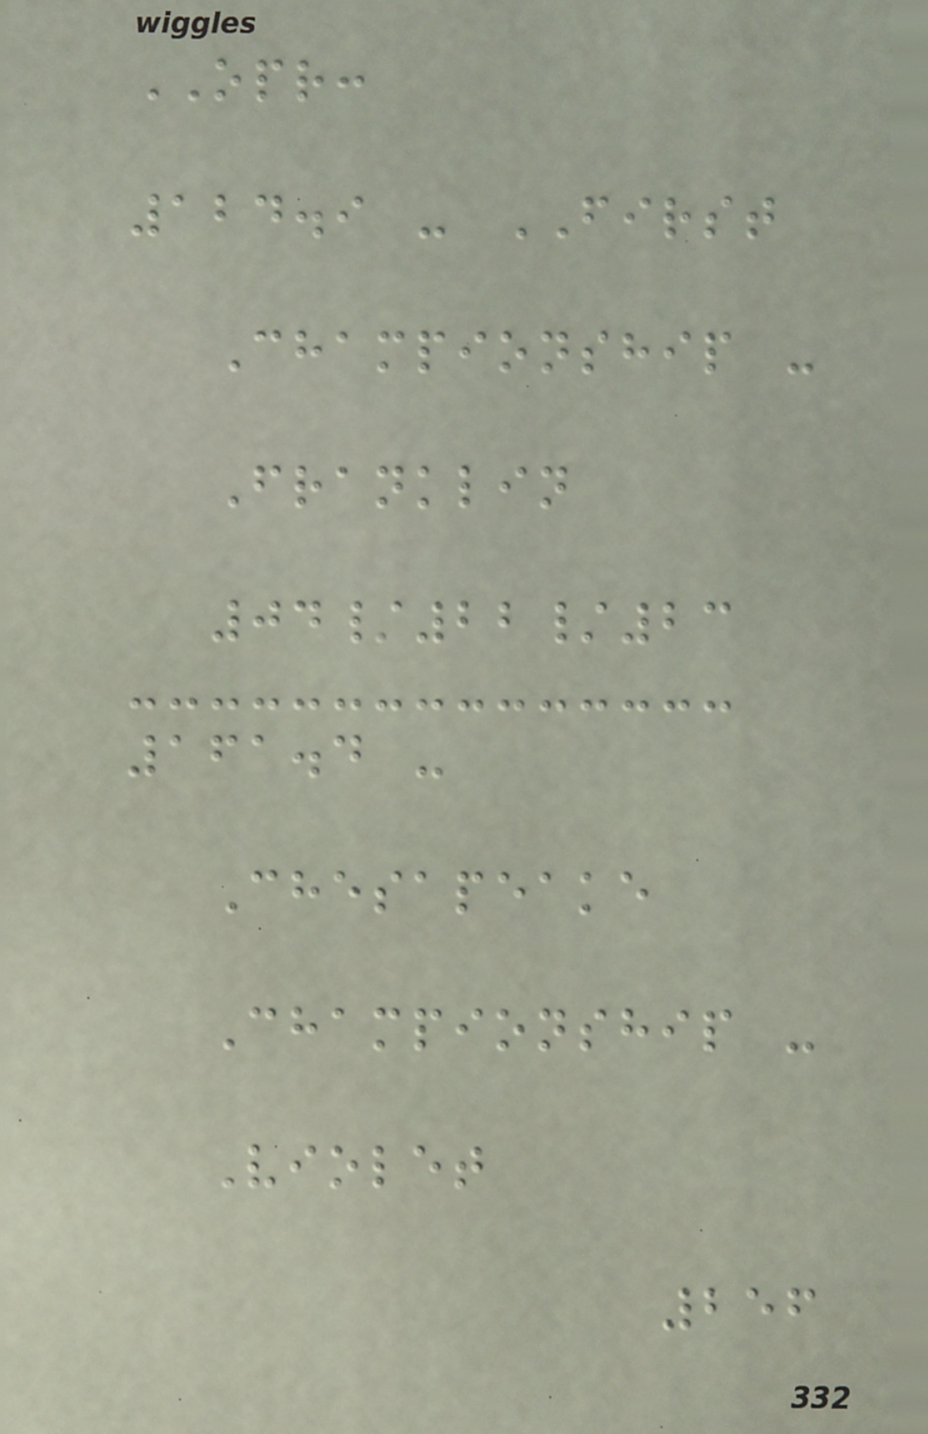OPR:
124.9 - FIRST
Championship -
Franklin
04/22/23
161.4 -
Chesapeake
Championship -
Violet
256
